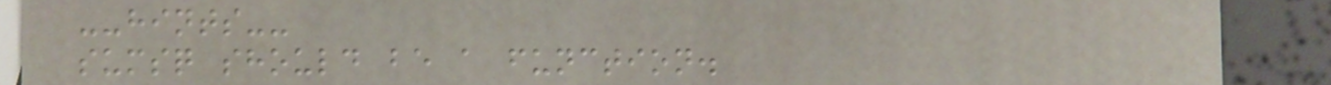--hints--
sumsq should be a function.
